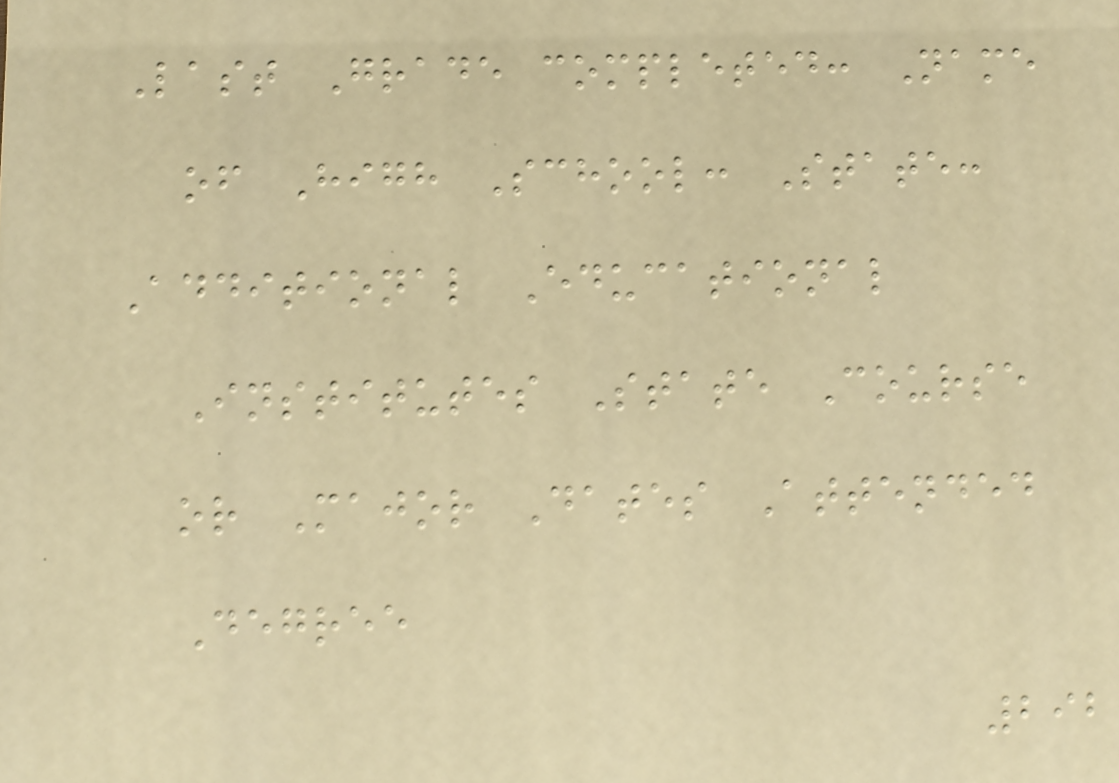Last Grade completed: Name
of High School: State:
Additional Educational
Institutes State Course
or Major Dates Attended
Degree
292
